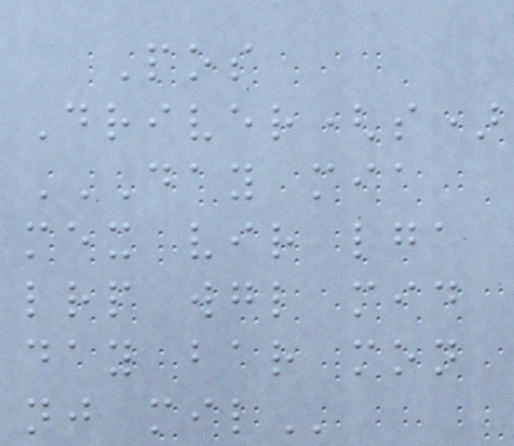Pos
Driver(s)
DAY MIA
MEX VIR LGA
LRP WGL MID
DAY BAR MON
NJ MIL
